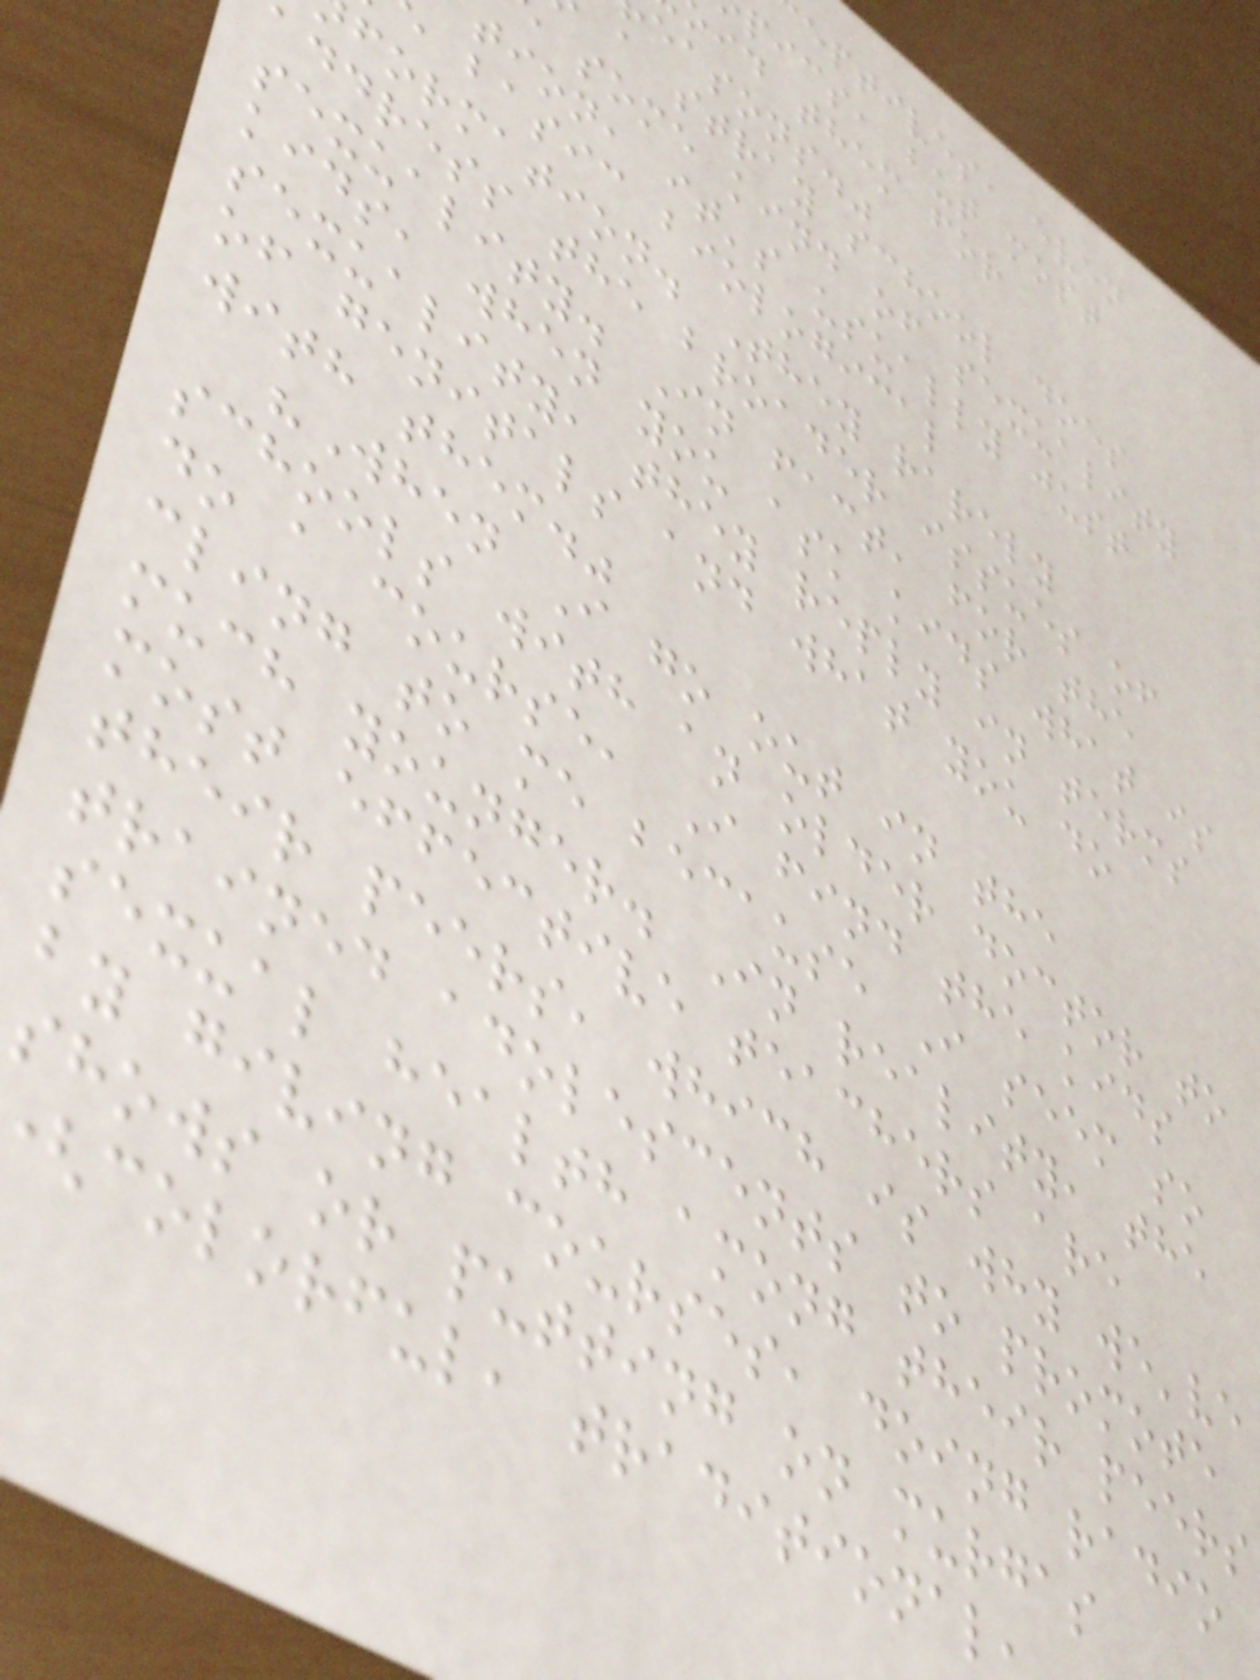eptives, even
pics, but most
id them for
easons."
a stray school does
some kind of sexuality
tion, it's usually just
basic biological
formation. They rarely
address the broader issues of
sexuality. In fact, for the
kids, when you ask kids what is
sexuality, they reply in terms
of genitals and what you do
with them."
"When I go out in the
schools with an older doctor to
do a course, I find the kids
cling to me because I seem so
much younger. In reality, the
most effective teachers are
their peers, which is why we've
trained adolescents to promote
sexual health among their peers
by giving courses, doing radio
shows or putting on murgas
colorful, traditional
